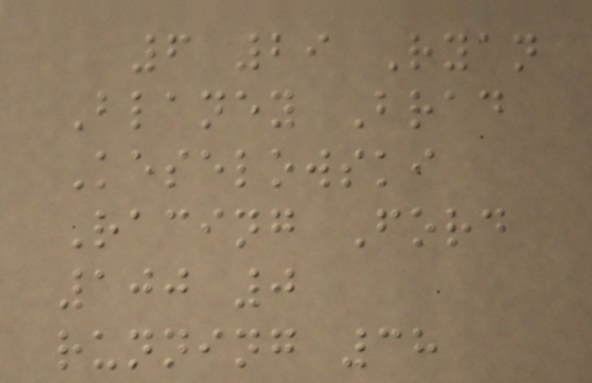6 29 Ryan
Blaney Brad
Keselowski
Racing Ford
100 0
running 38
